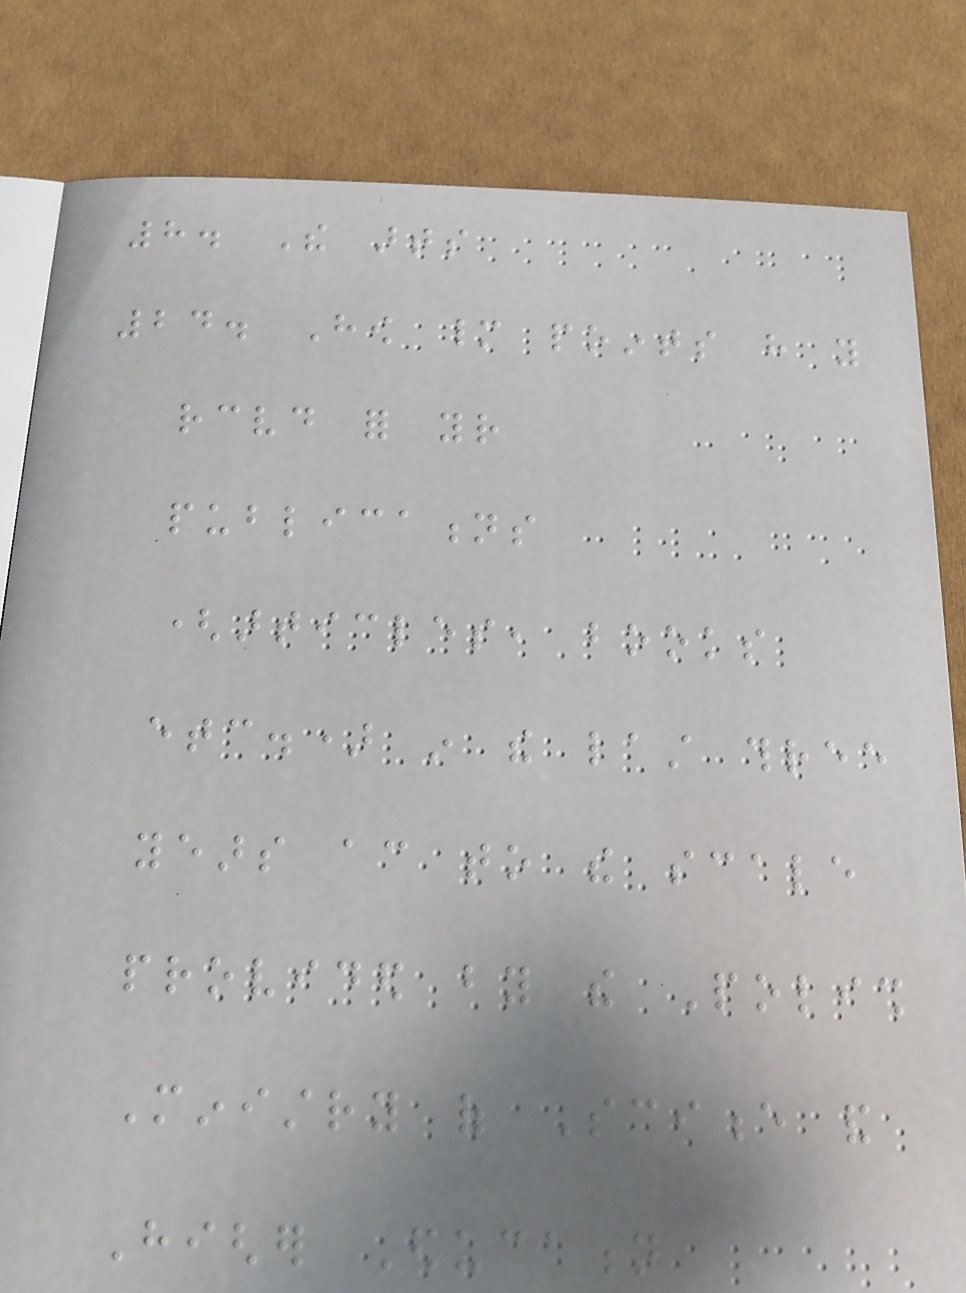8. The arts
24. How many points have you
received for your
publications
(articles, books
etc.) in the last three
years according to the scale
provided by the Polish
Ministry of Science and
Higher Education
